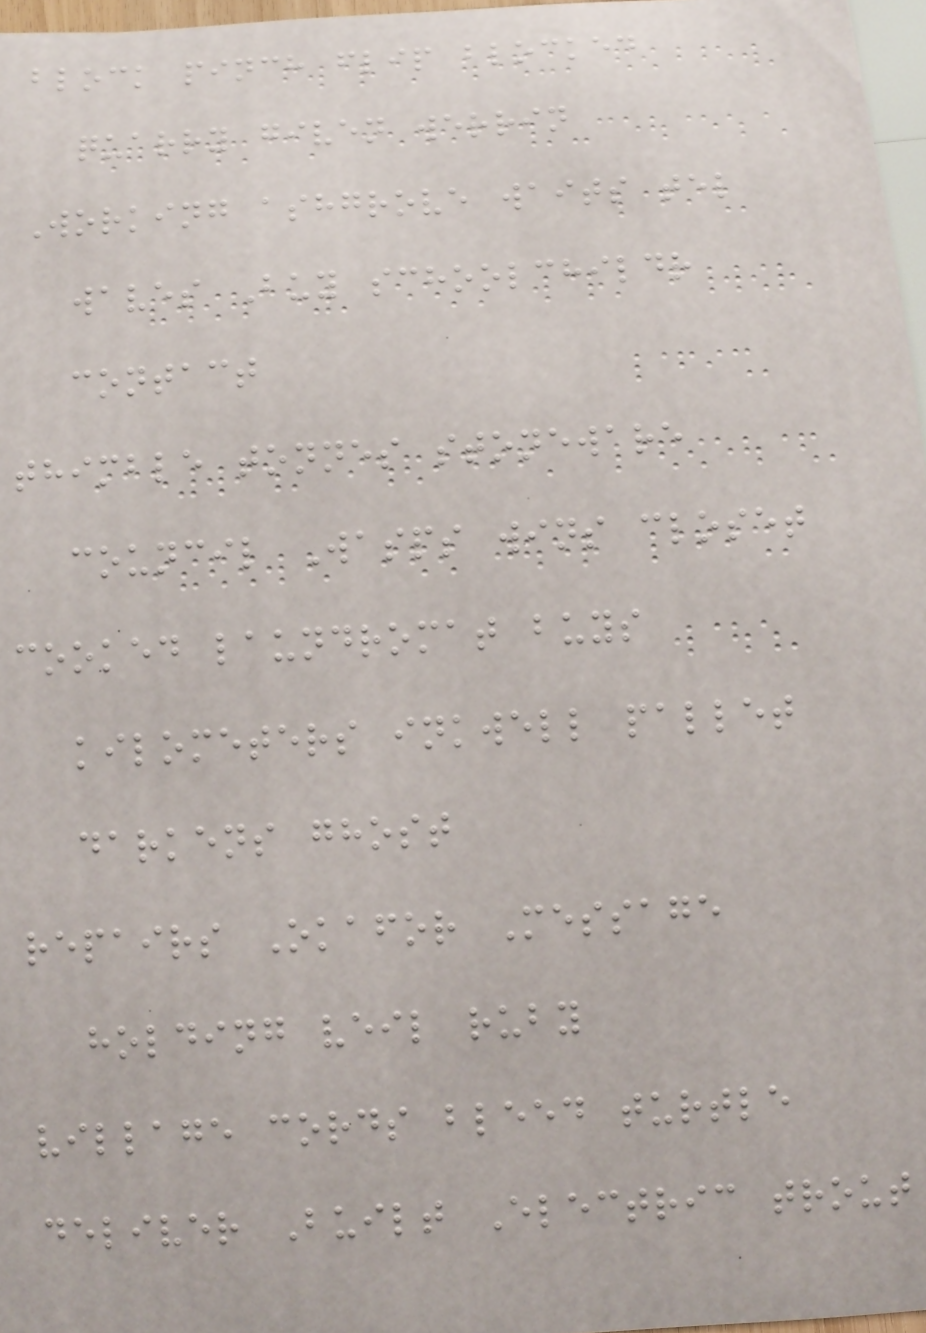block pinch flip blocked
quarry given werrin
Working ashgrove waits tel
waves Buy schoolchildr
contact
thimble tonnes stoneware
council Wasps wins closet
cooked laundromat buys
kilometers inkwell pallet
darkens ghost
repairs Okafor Message
holding veil ruby
village cords bleed turtle
deliver Built Electric trout
